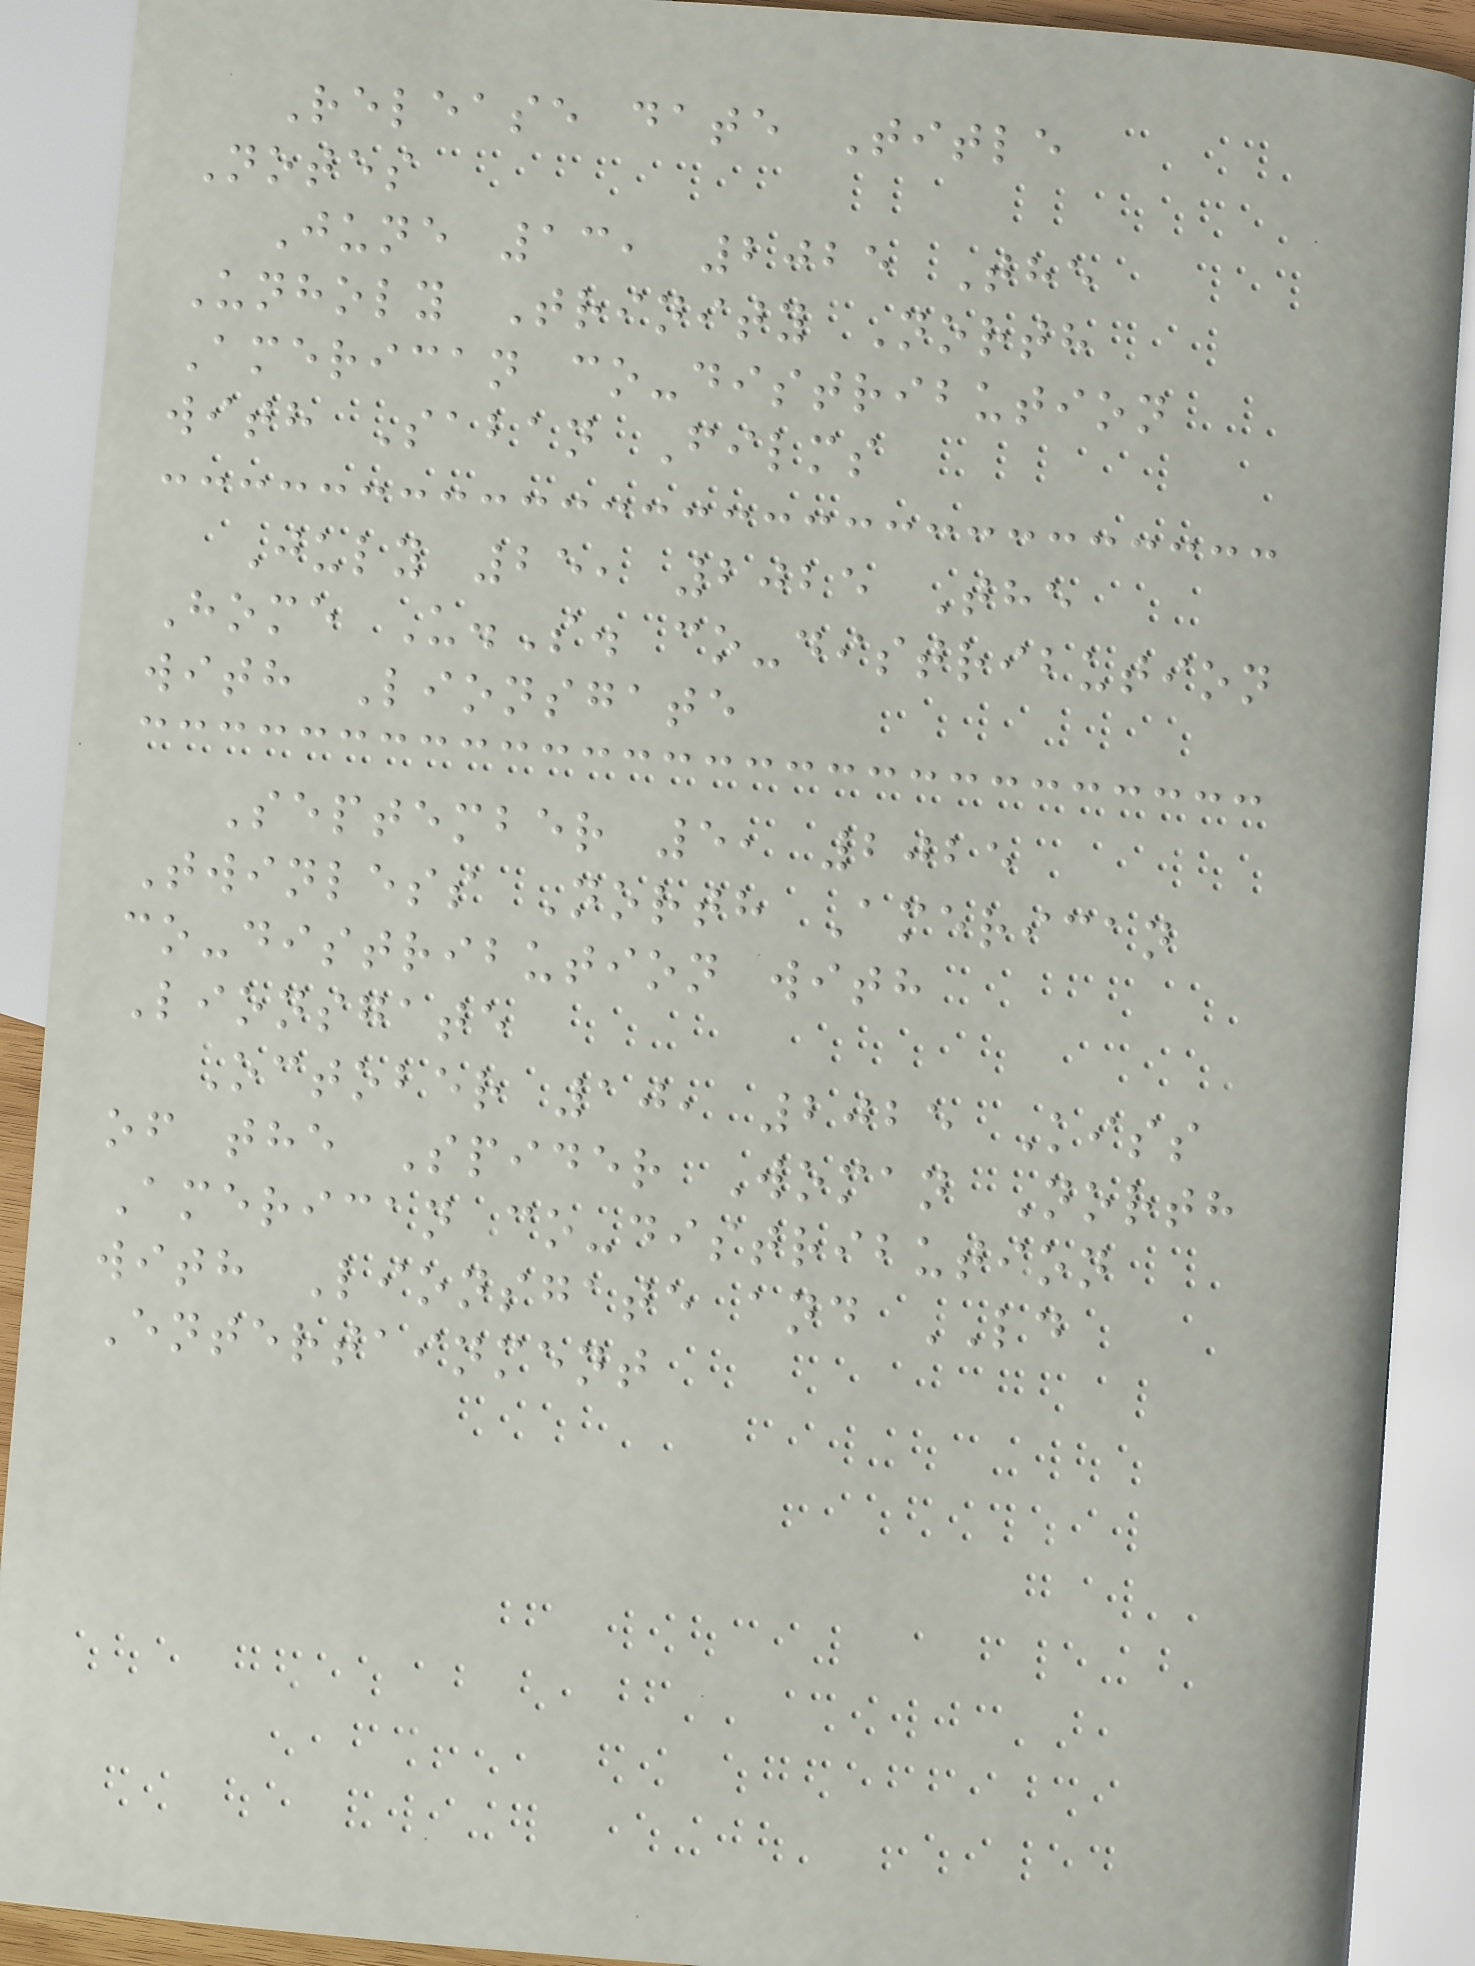Release date Title
Notes
June 13, 2025 The
Unholy Trinity North
American co-distribution
with Saban Films
July 25, 2025 The
Home U.S. co-distribution
with Lionsgate
September 5, 2025
Twinless North American
co-distribution with
Lionsgate
October 10, 2025 Kiss
of the Spider Woman North
American co-distribution
with Lionsgate and LD
Entertainment
